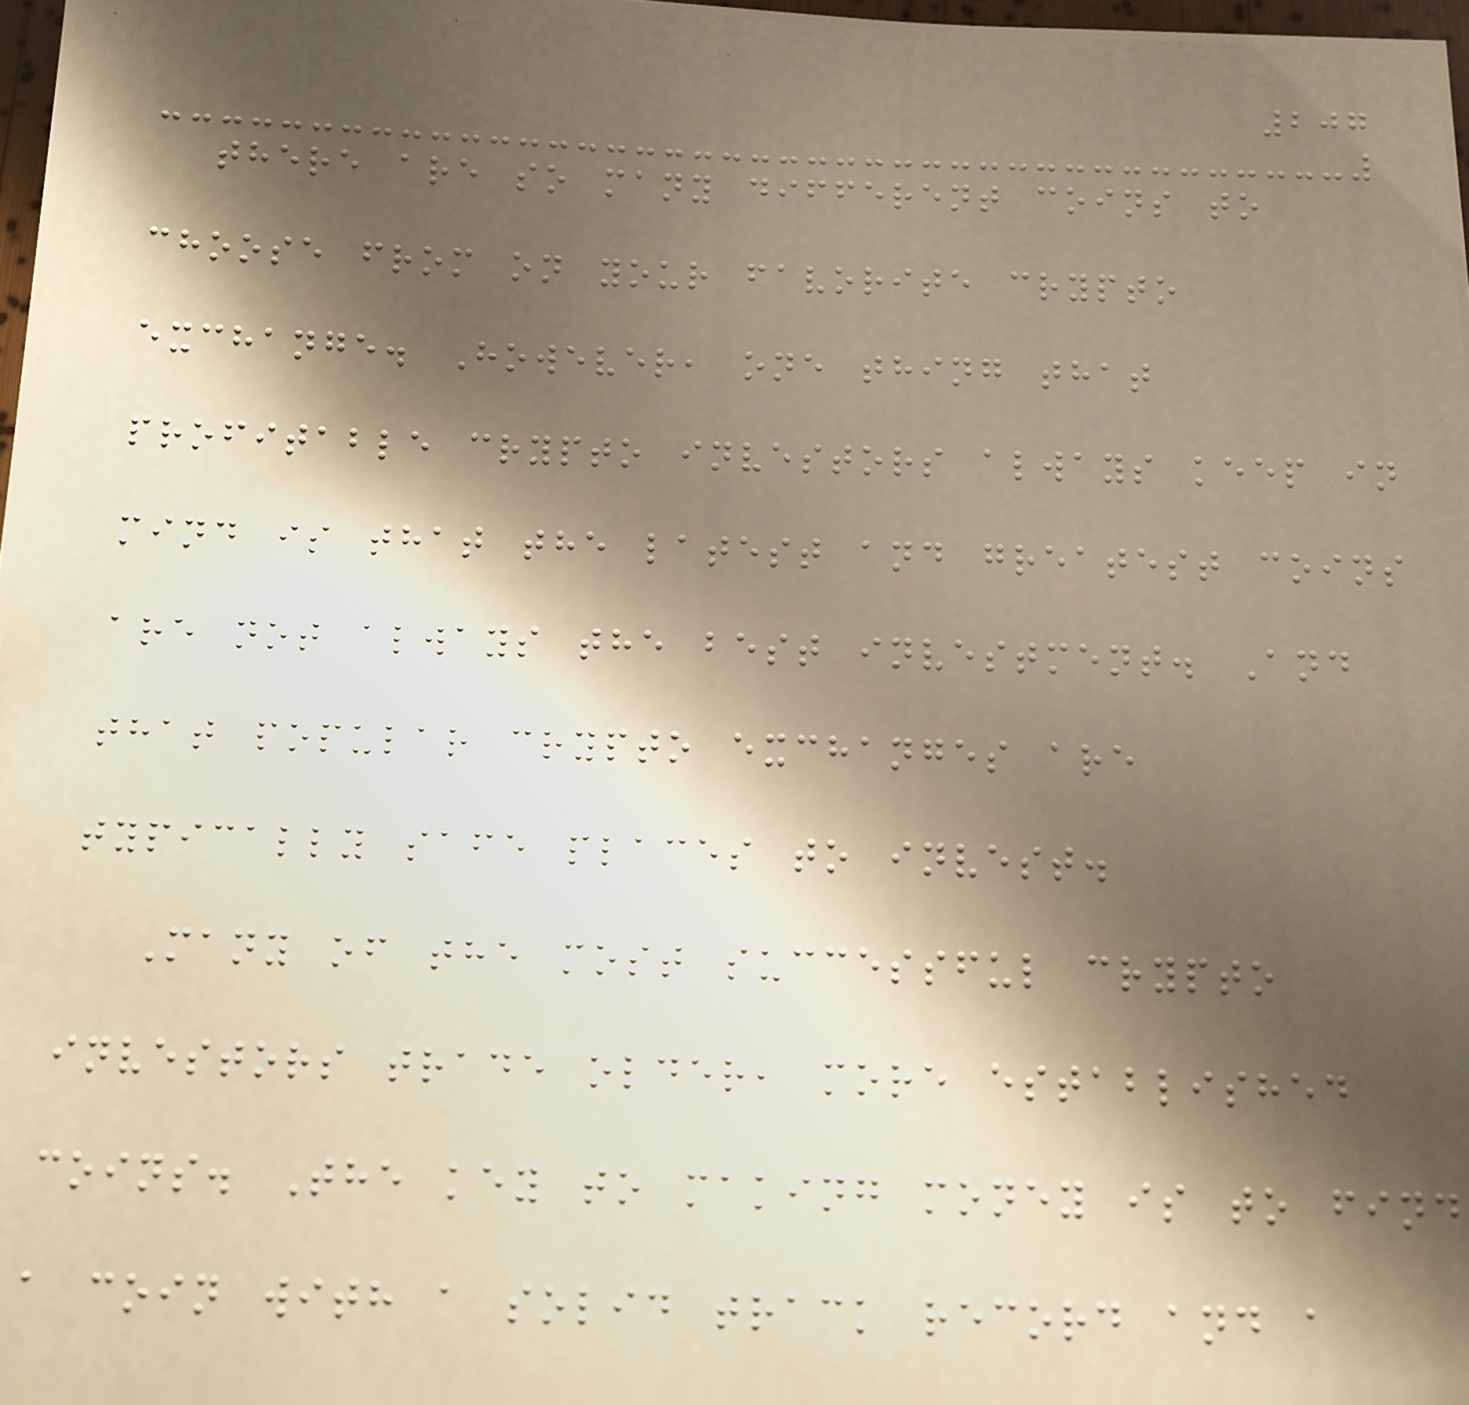207
there are so many different coins to
choose from on your favorite crypto
exchange. However, one thing that
profitable crypto investors always keep in
mind is that the latest and greatest coins
are not always the best investment. And
that popular crypto exchanges are
typically safe places to invest.
Many of the most successful crypto
investors trade older, more established
coins. The key to making money is to find
a coin with a solid track record and a
